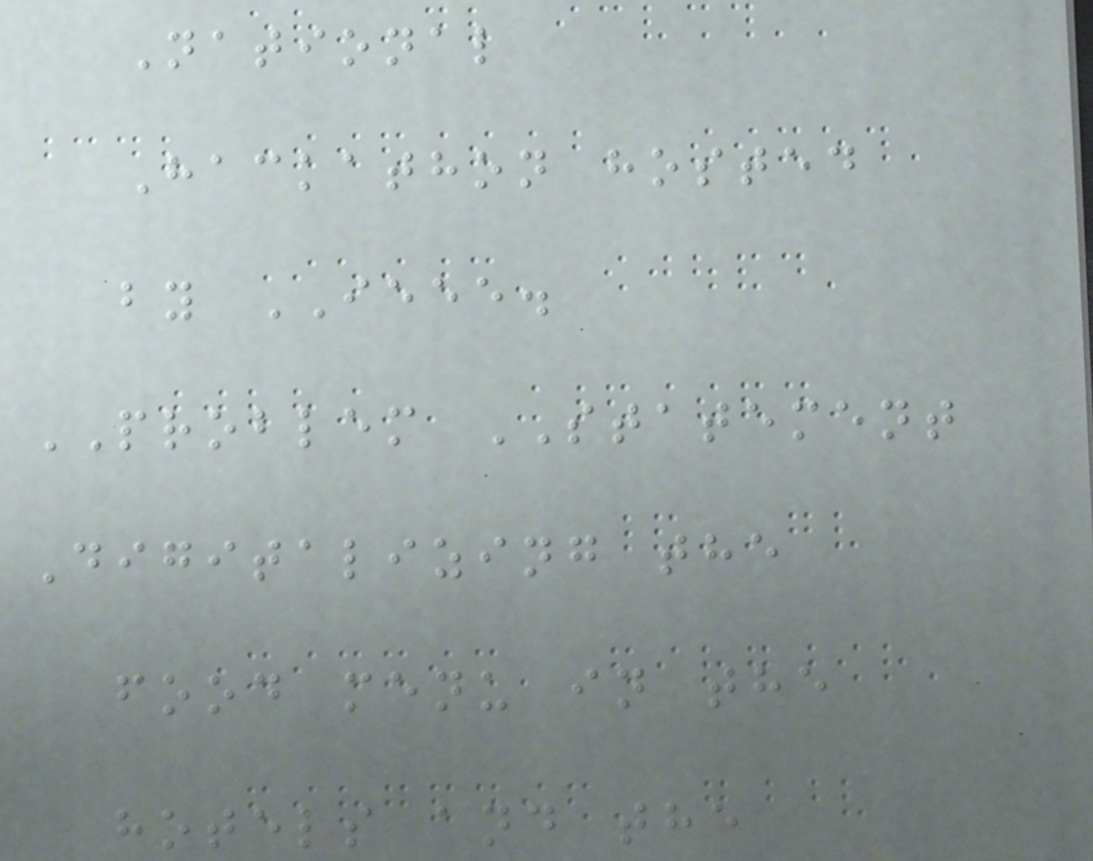National
Hackathon hosted
by IEEE.
PROBLEM STATEMENT
Digitalizing the
food menu in the
hotels and the
